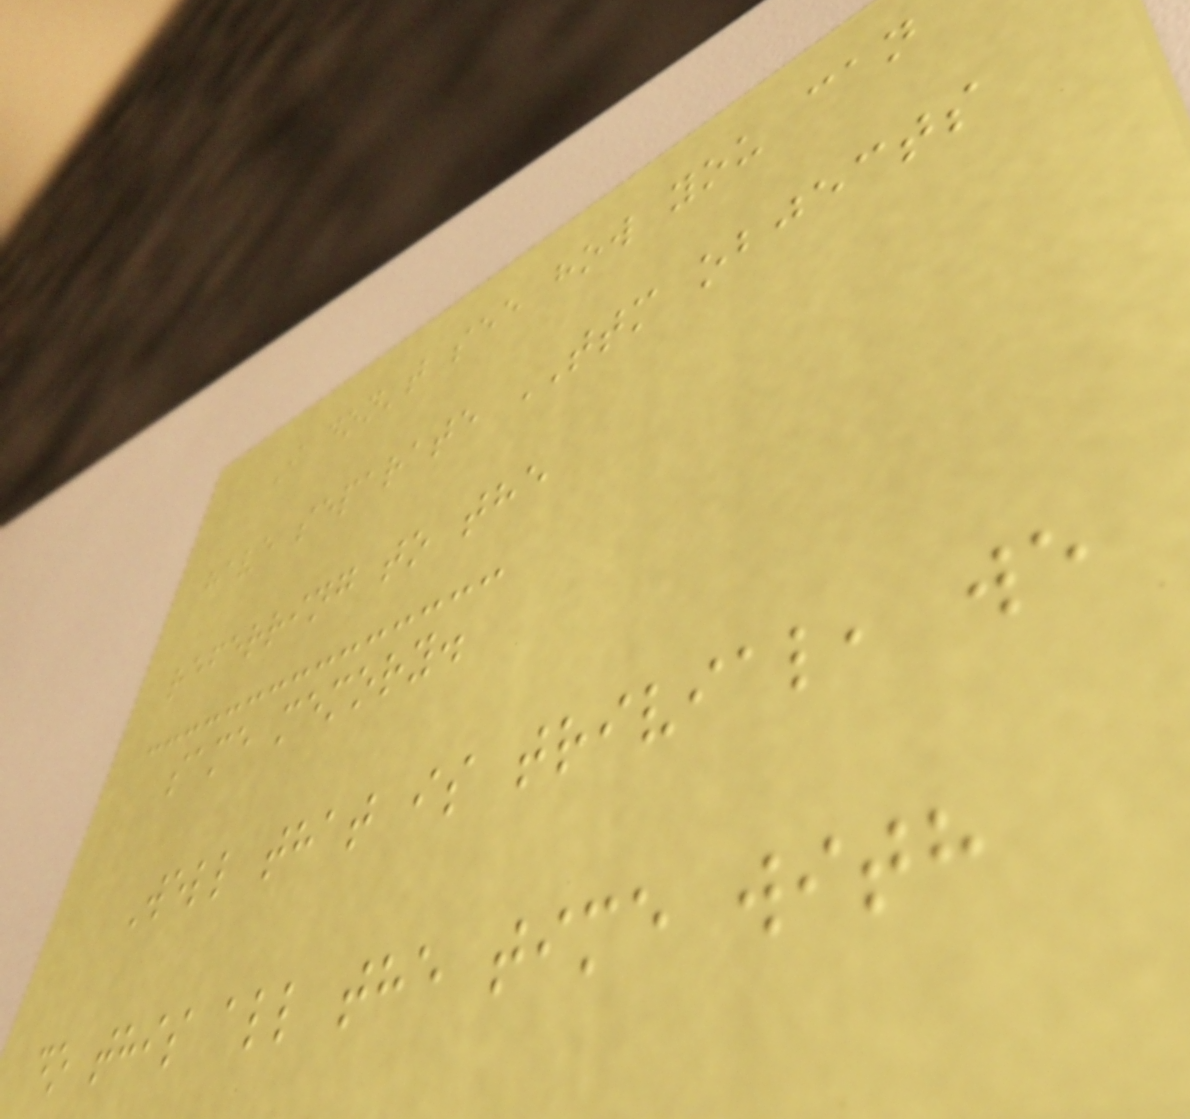I don't see how you can
have separate TTM objects
referring to the
same memory.
Well that is trivial, we
do this all the time with
